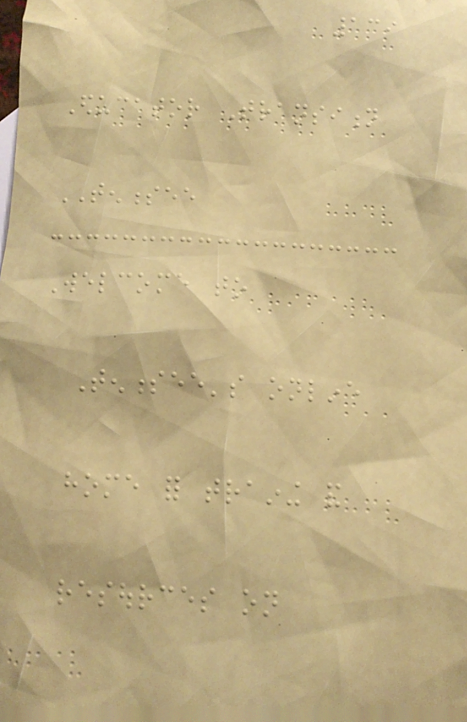139
Educator Transition
TENNESSEE
Welcome to
Tennessee's online
home for training and
resources on
